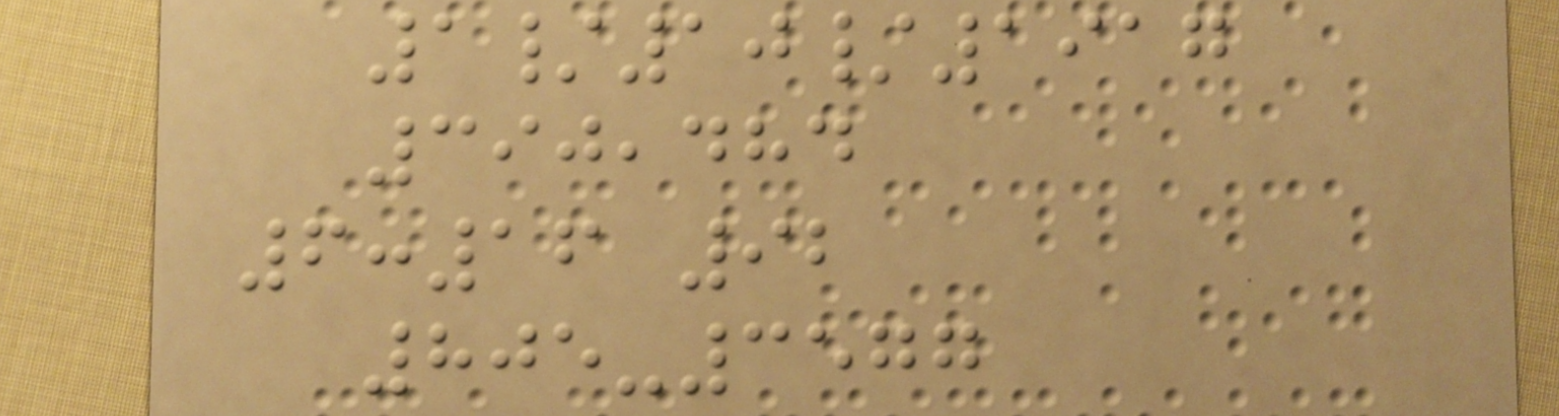1/10/1917
390,484
6:16 92
805-3577
